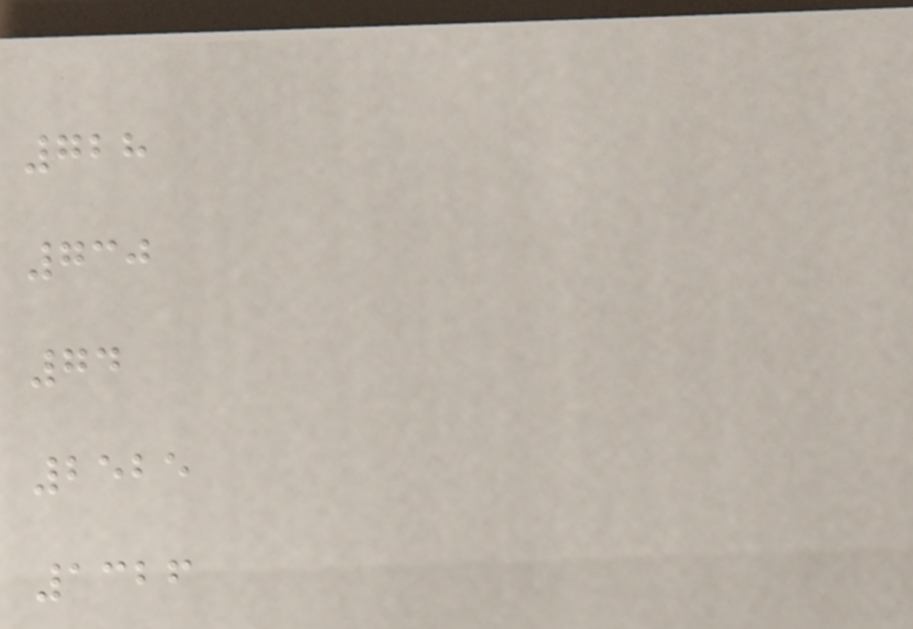728
730
74
2525
1326
